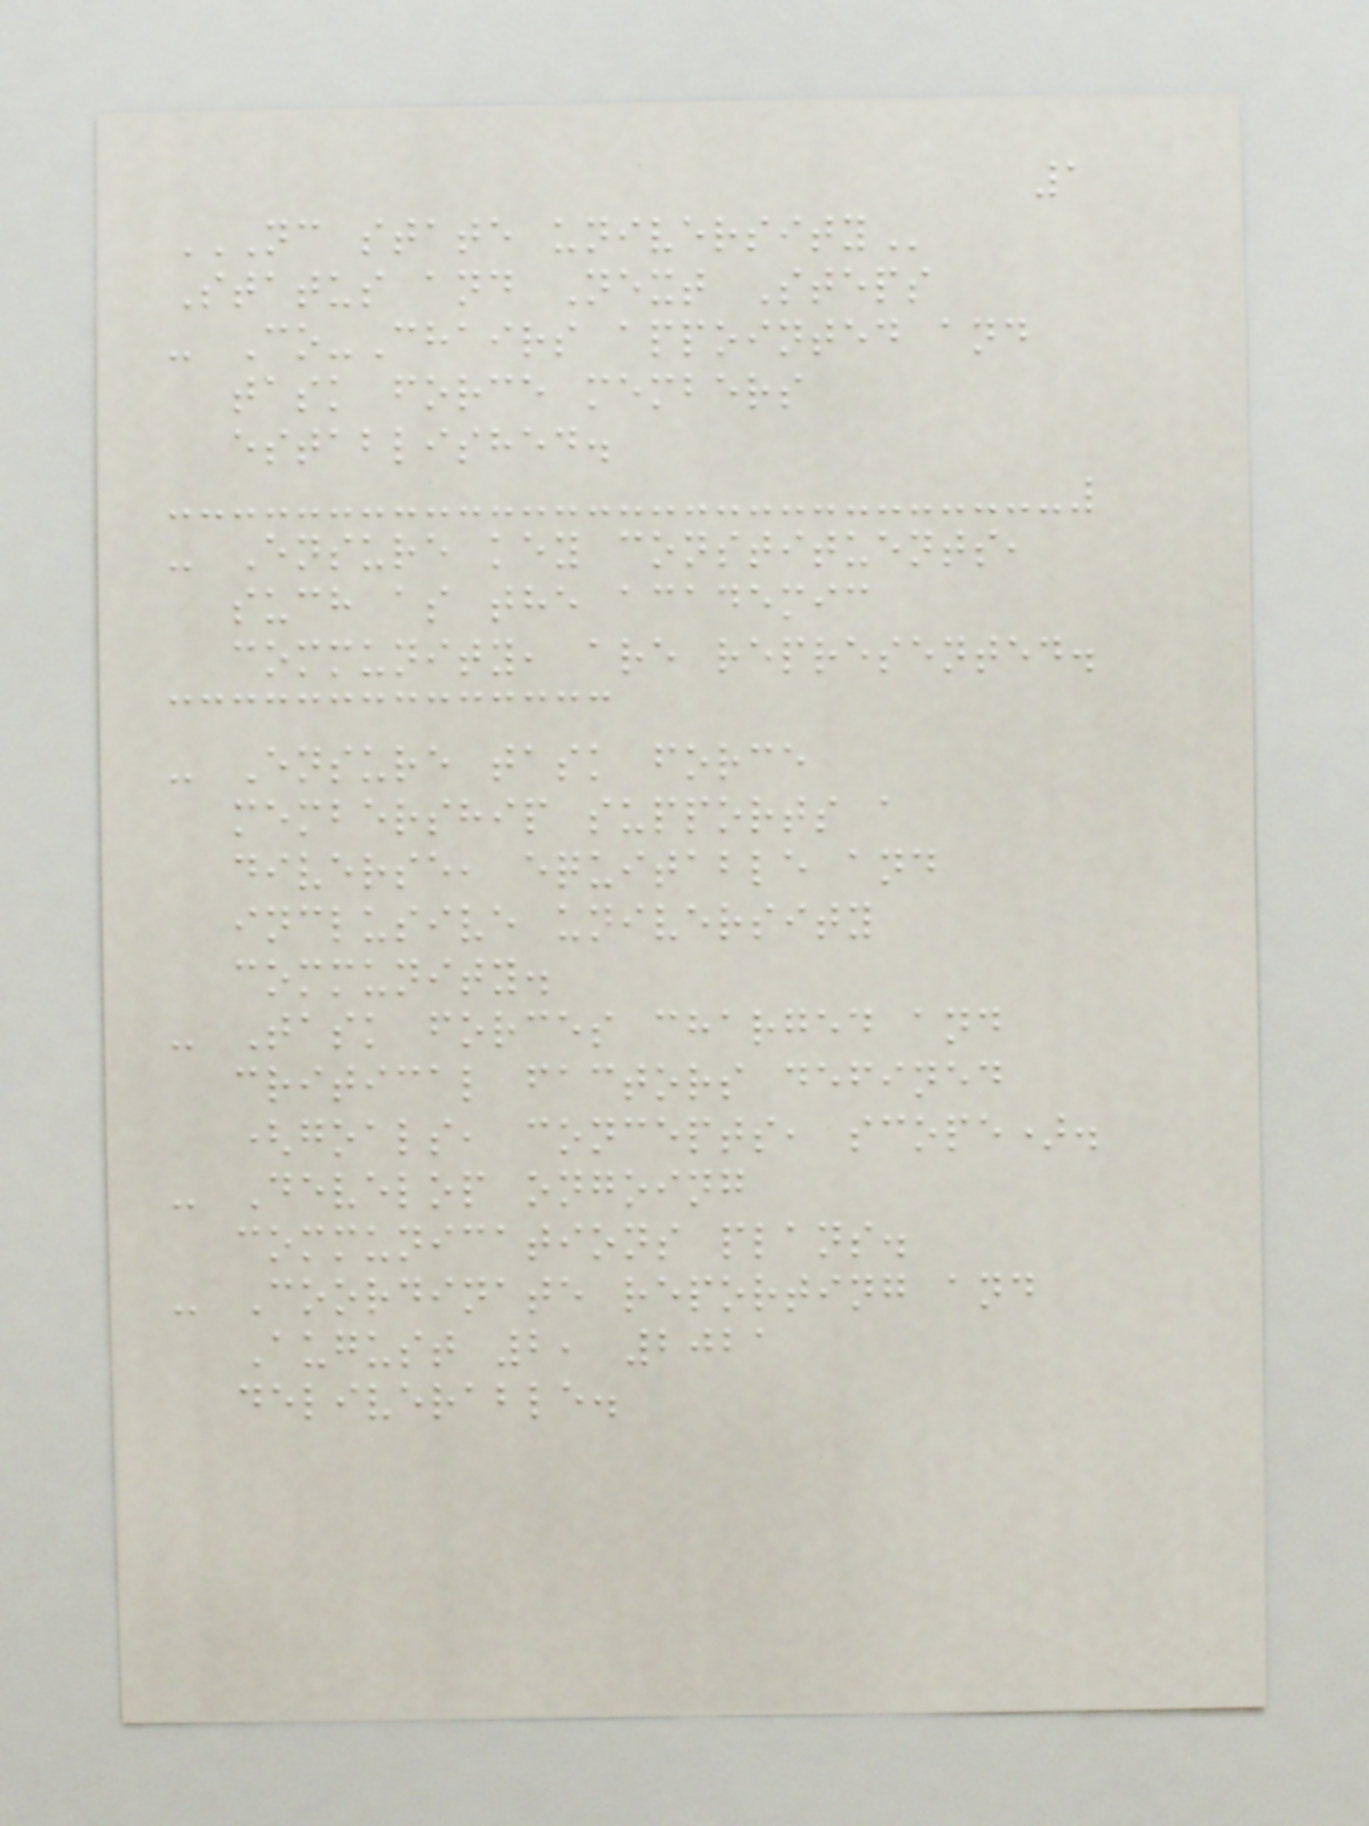1
NC STATE UNIVERSITY
Status and Next Steps
- Co-Chairs appointed and
task force members
established.
- Ensure key constituents,
such as the academic
community, are represented.
- Ensure task force
membership supports a
diverse, equitable and
inclusive university
community.
- Task forces charged and
critical factors defined
(goals, concepts, scope).
- Develop ongoing
communications plans.
- Coordinate reporting and
August 2, 2021
deliverable.
